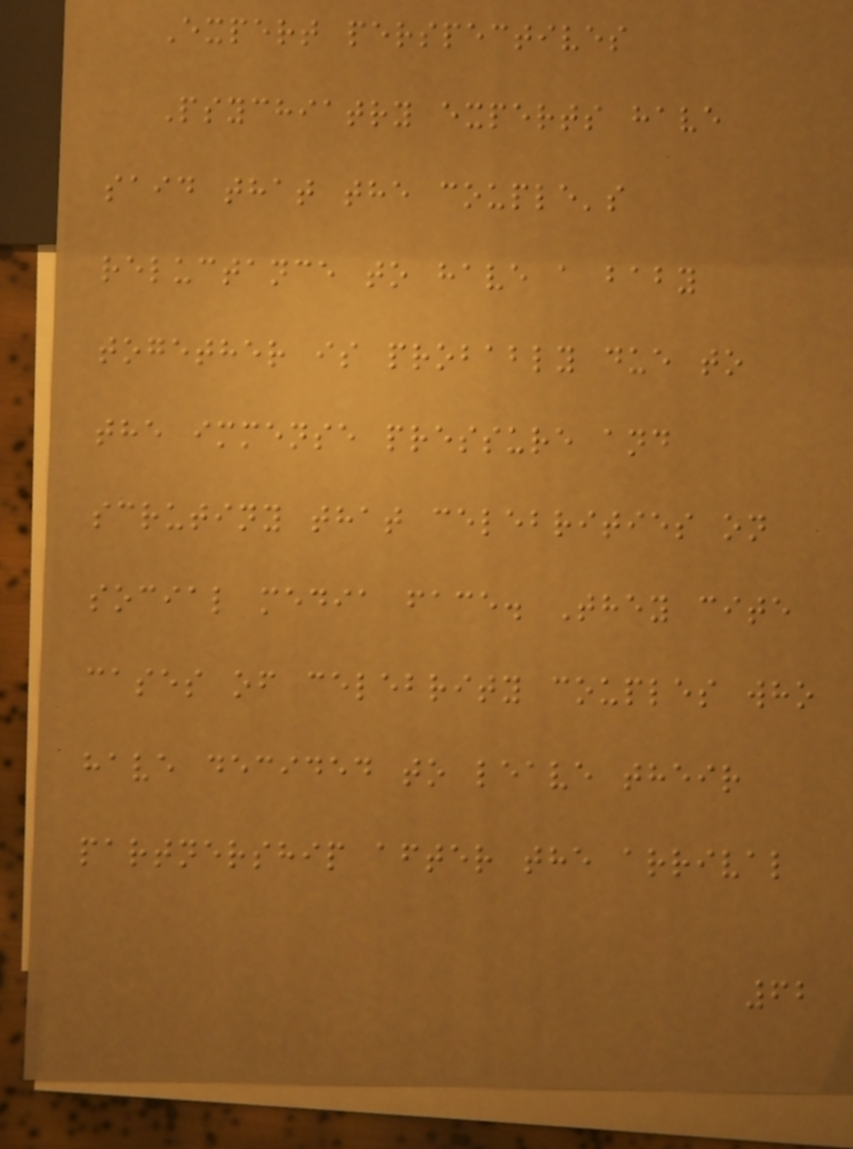Expert perspectives
Psychiatry experts have
said that the couple's
reluctance to have a baby
together is probably due to
the immense pressure and
scrutiny that celebrities on
social media face. They cite
cases of celebrity couples who
have decided to leave their
partnership after the arrival
62
